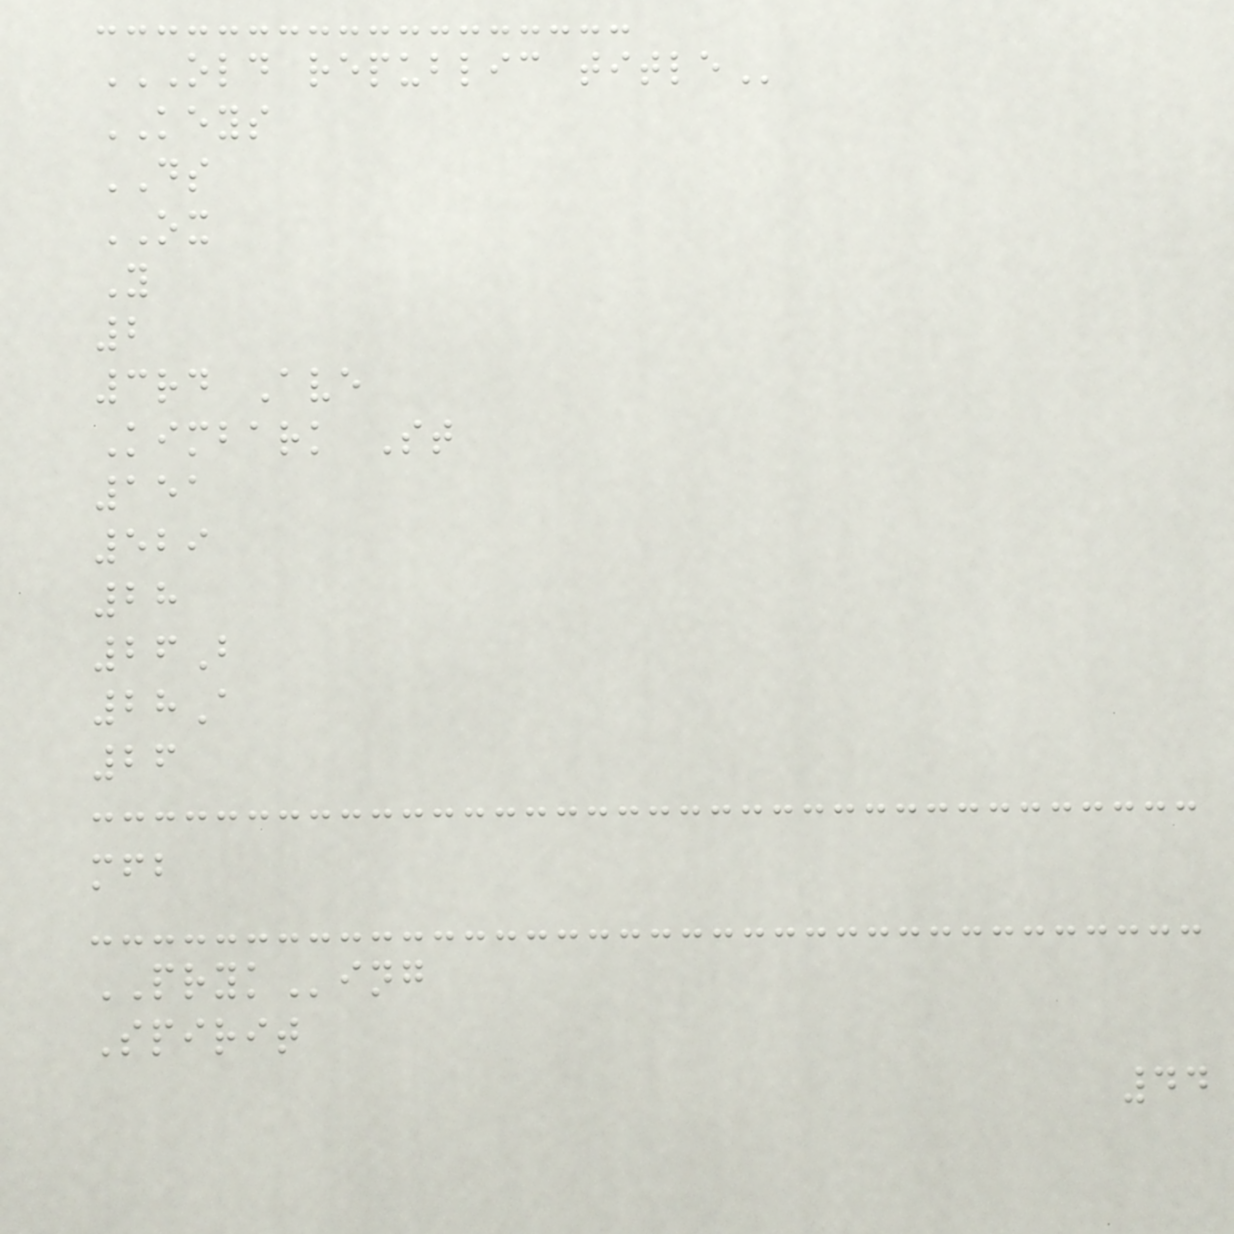OLD REPUBLIC TITLE
KEYS
DS
OX
Y
2
3rd Ave
Kimbark St
151
529
28
26B
28A
26
mfb
PRYKing
Spirit
44
